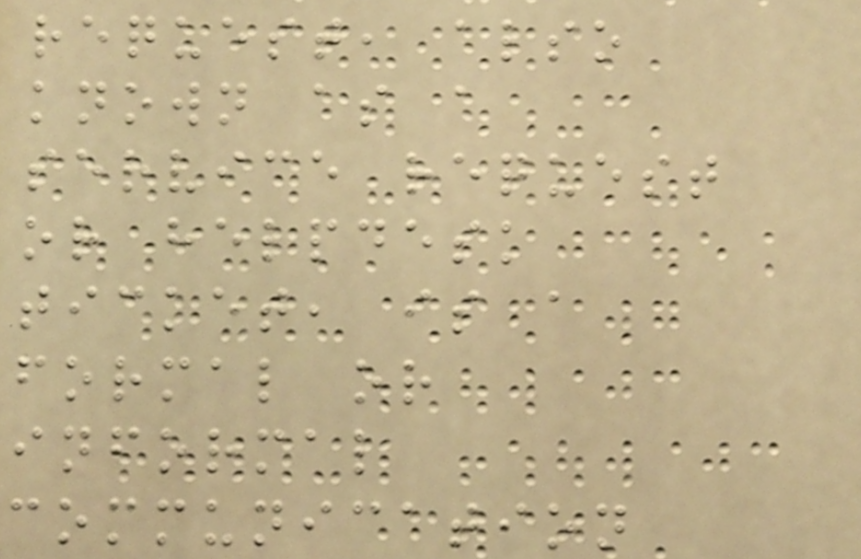request, also
known as a
service request
or helpdesk
ticket, is a
formal or
informal
communication
